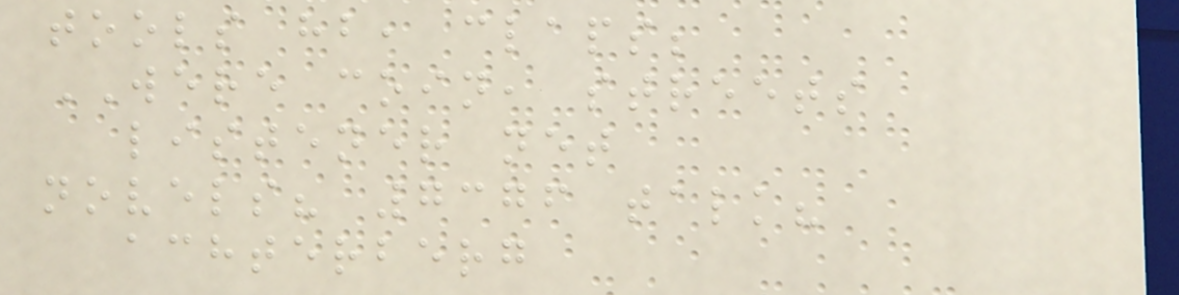tools hb, claps;
WERE coin, streets
listener net
novels? 7376 talk?
achterberg
